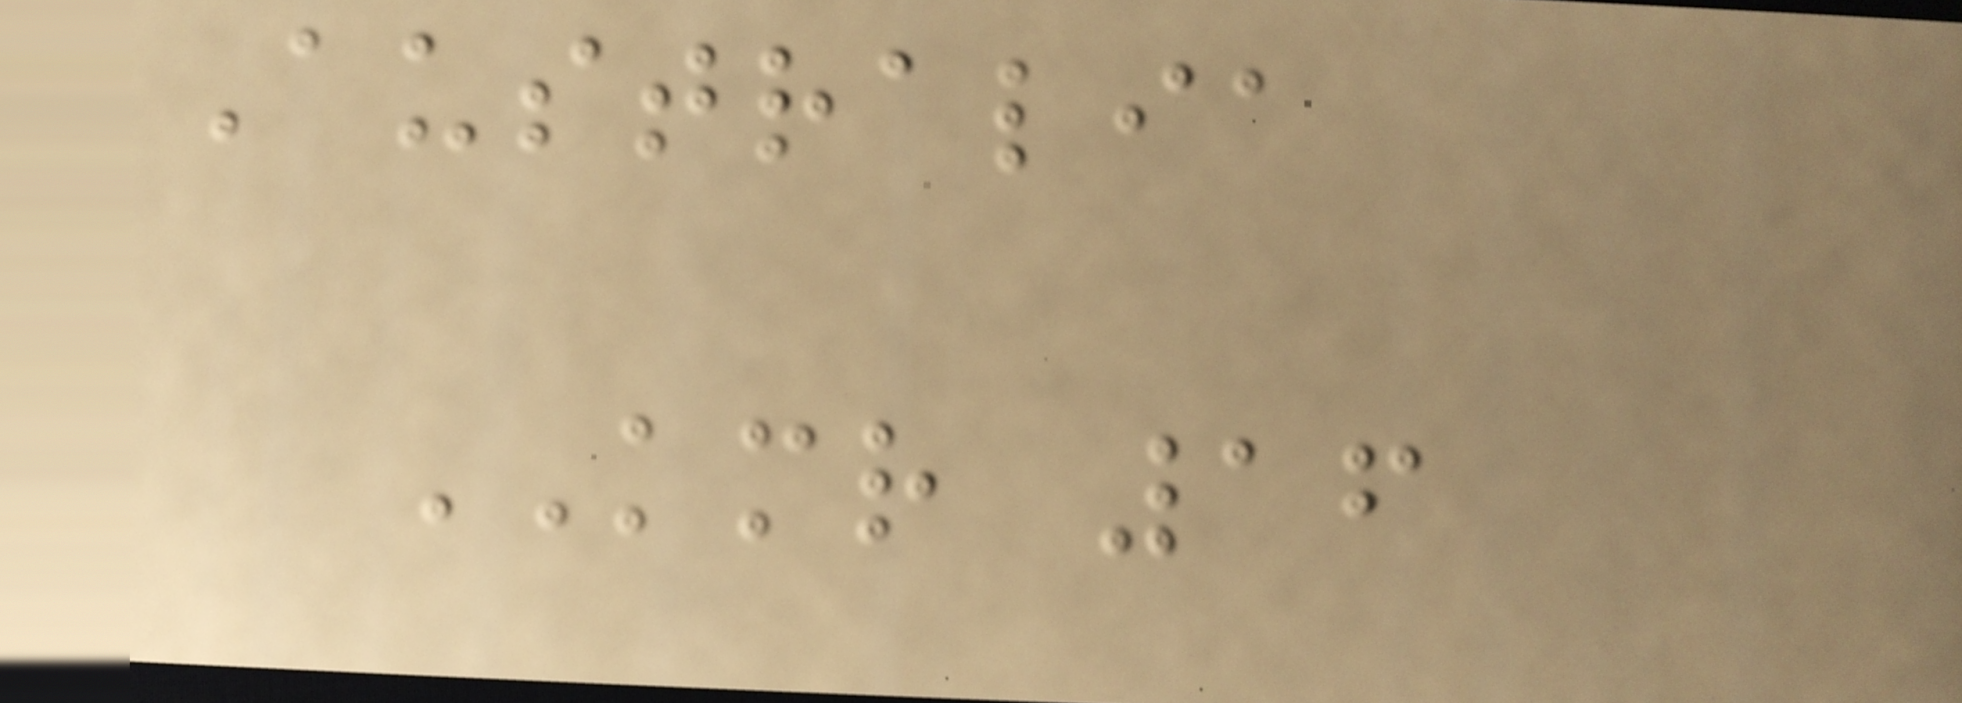Australia
KMR 16
